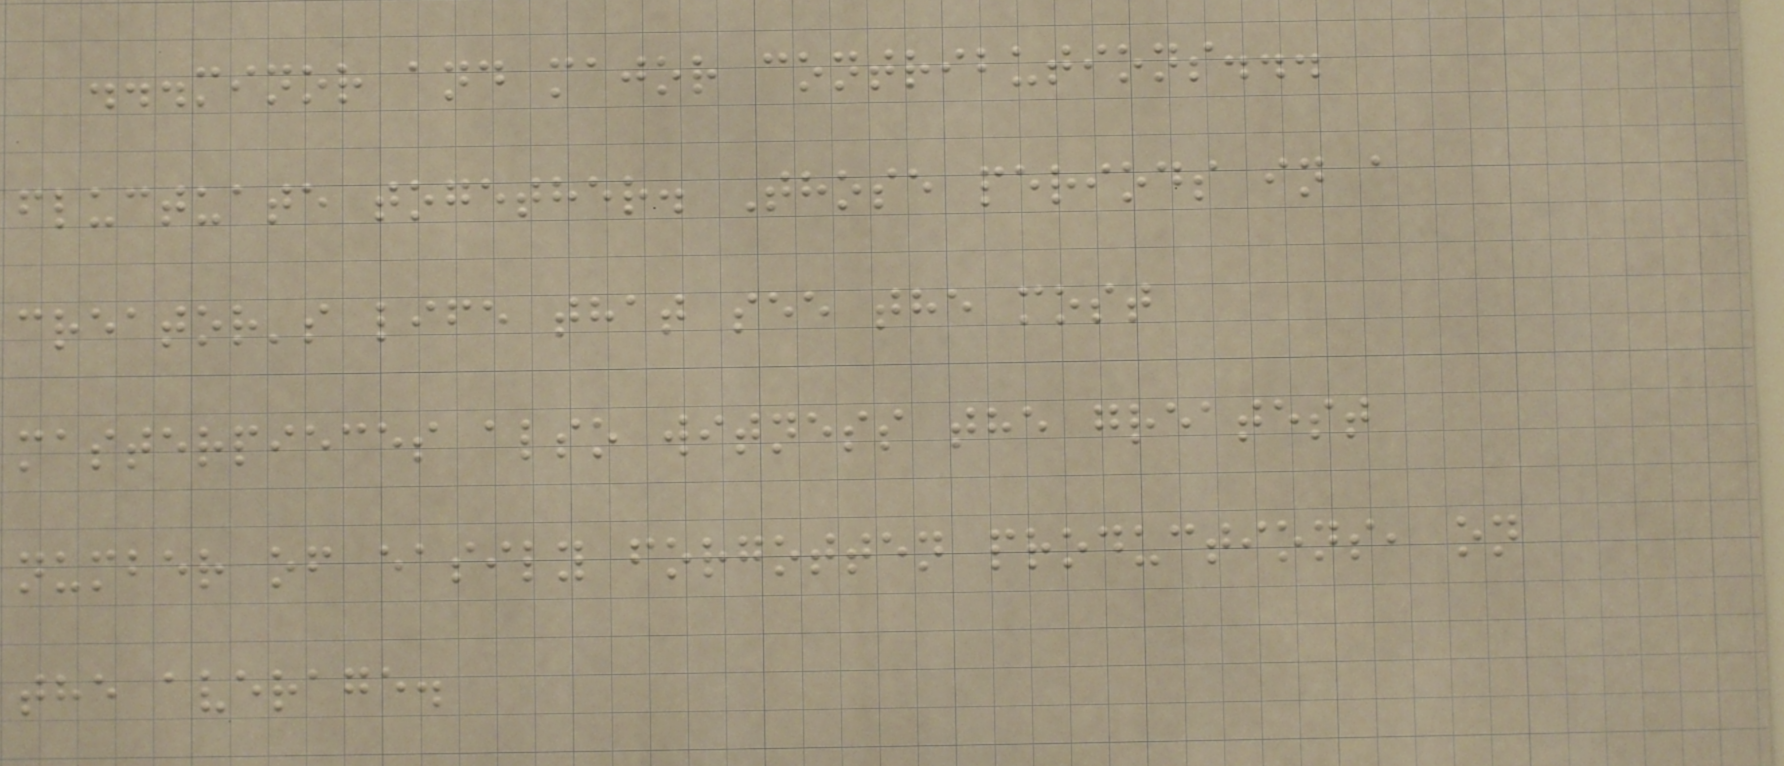...minor and major contributions...
fluctuate together. Those periods in a
creator's life that see the most
masterpieces also witness the greatest
number of easily forgotten productions, on
the average.
